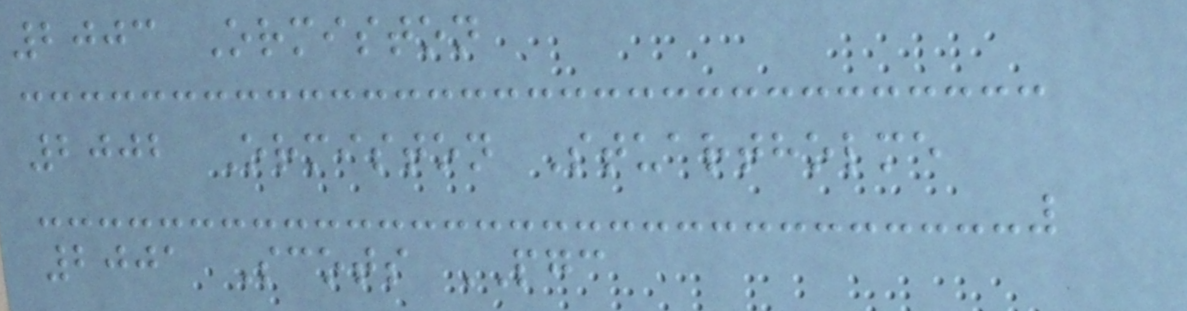2003 Ormiston
2002 Ormiston Stuartholme
2001 Scots PGC
